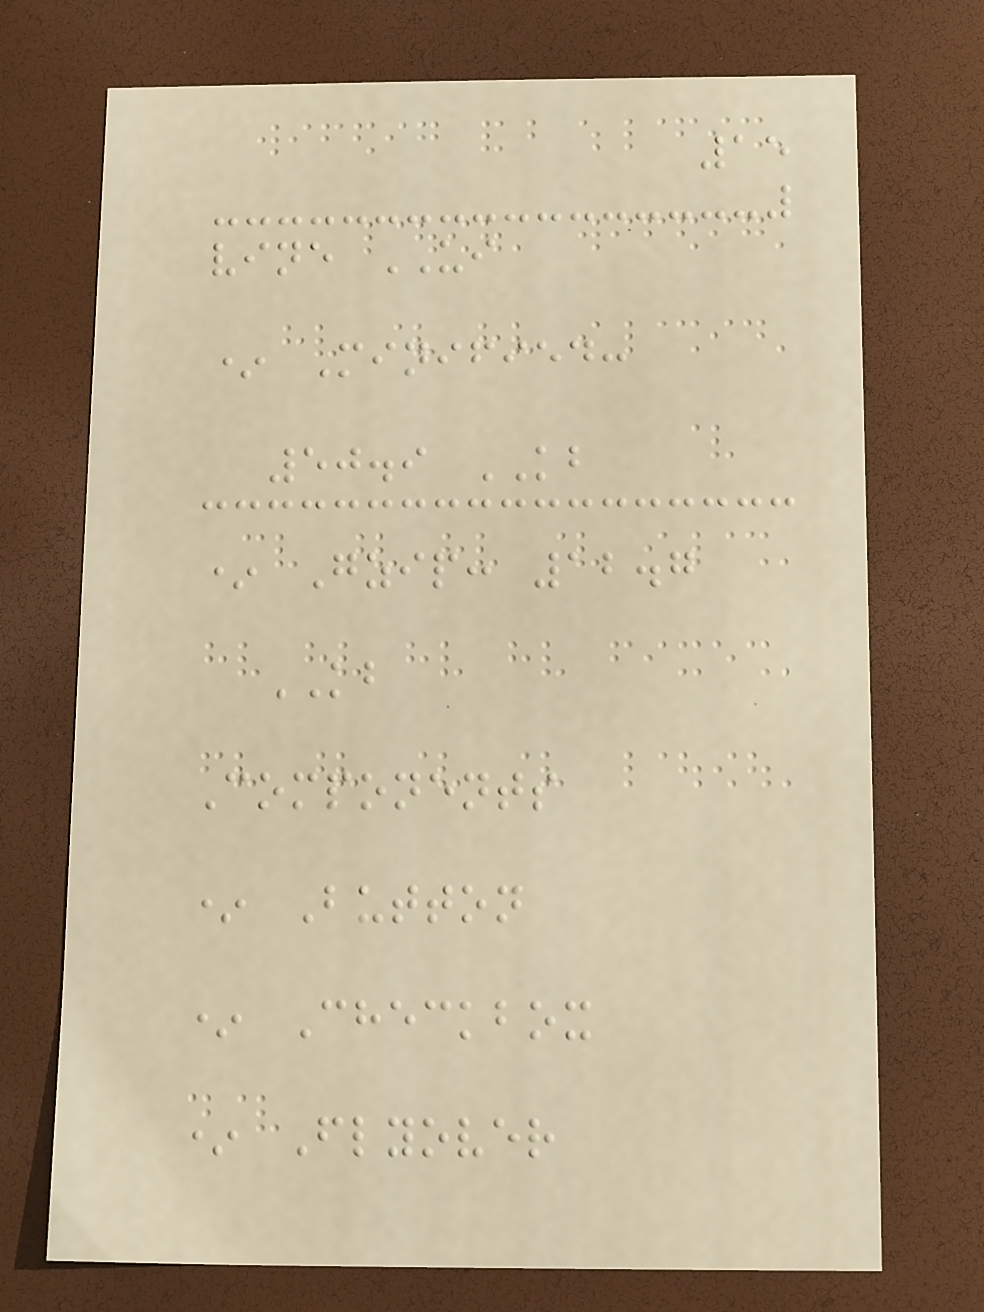15
vine UI
* Minified:
50.9 KB
* Gzip: 12.7
KB
Components
* Button
* Checkbox
* Flyover
